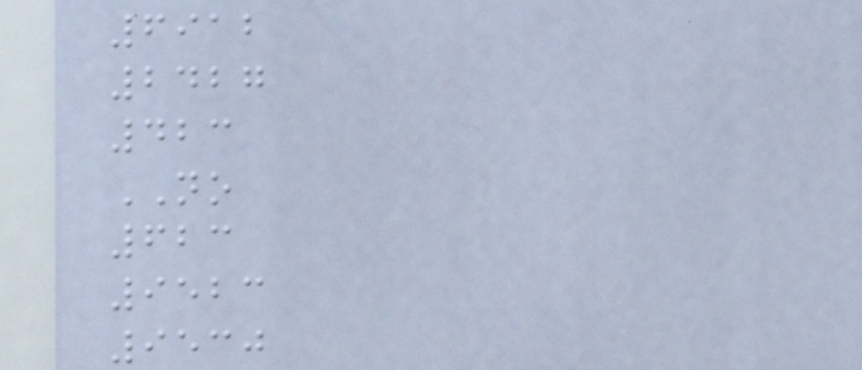6912
2427
423
NO
623
9523
9530
